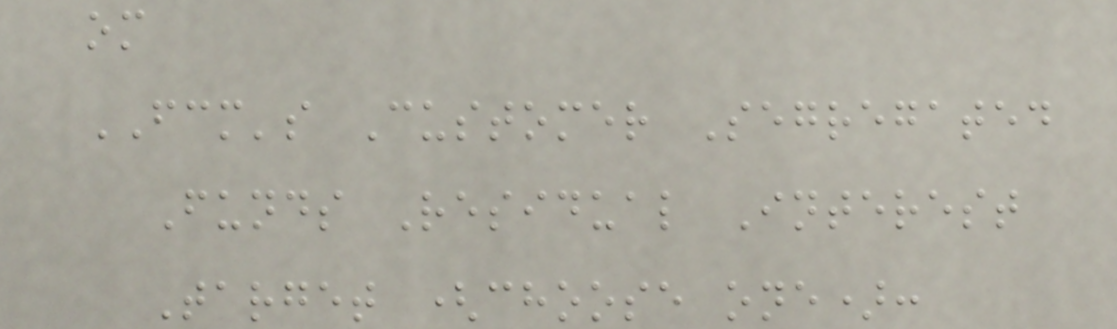om
FCM's Customer Segregated
Funds Residual Interest
Target (choose one):
